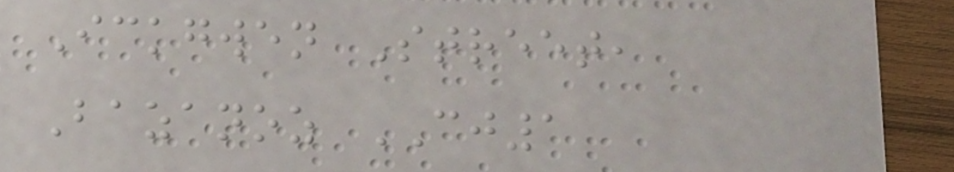Ickgwen Street,
Bazanoz CJ1
